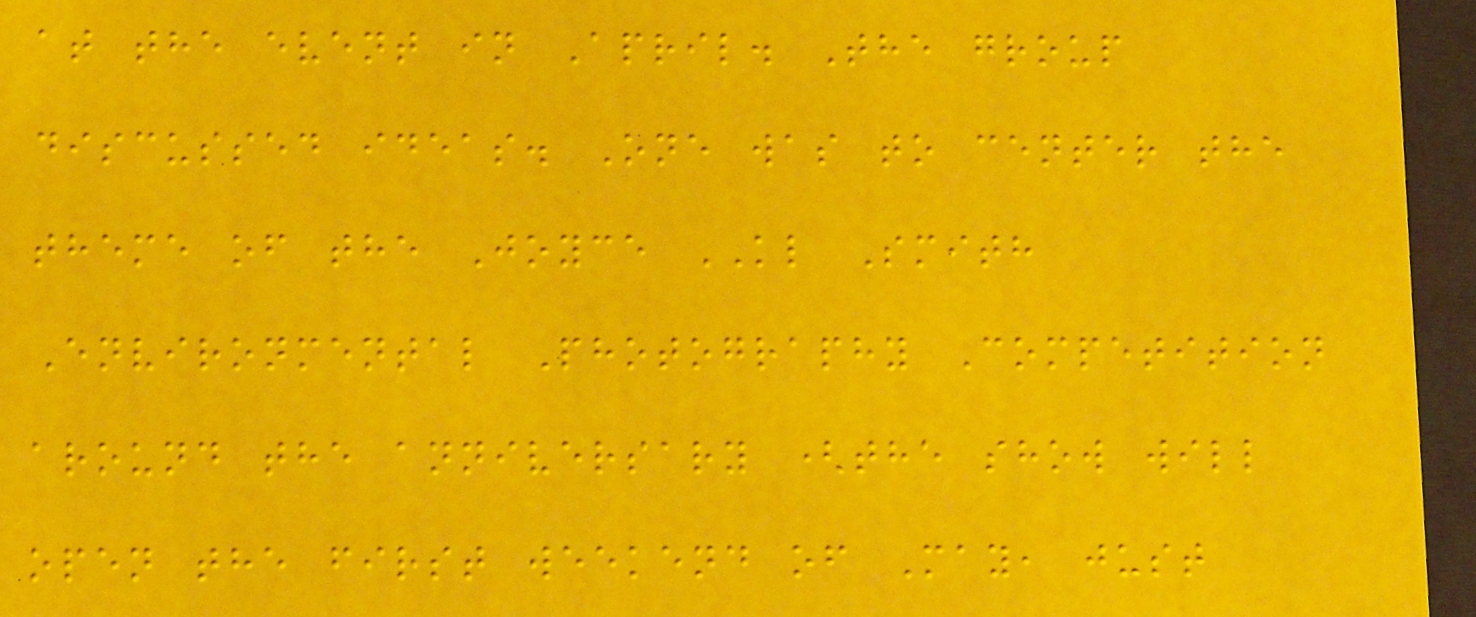at the event in April. The group
discussed ideas. One was to center the
theme of the Joyce KL Smith
Environmental Photography Competition
around the anniversary (the show will
open the first weekend of May, just
